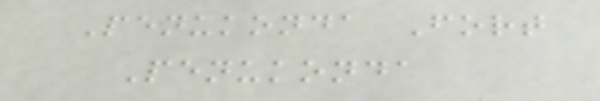Penukonda Fort
Penukonda
